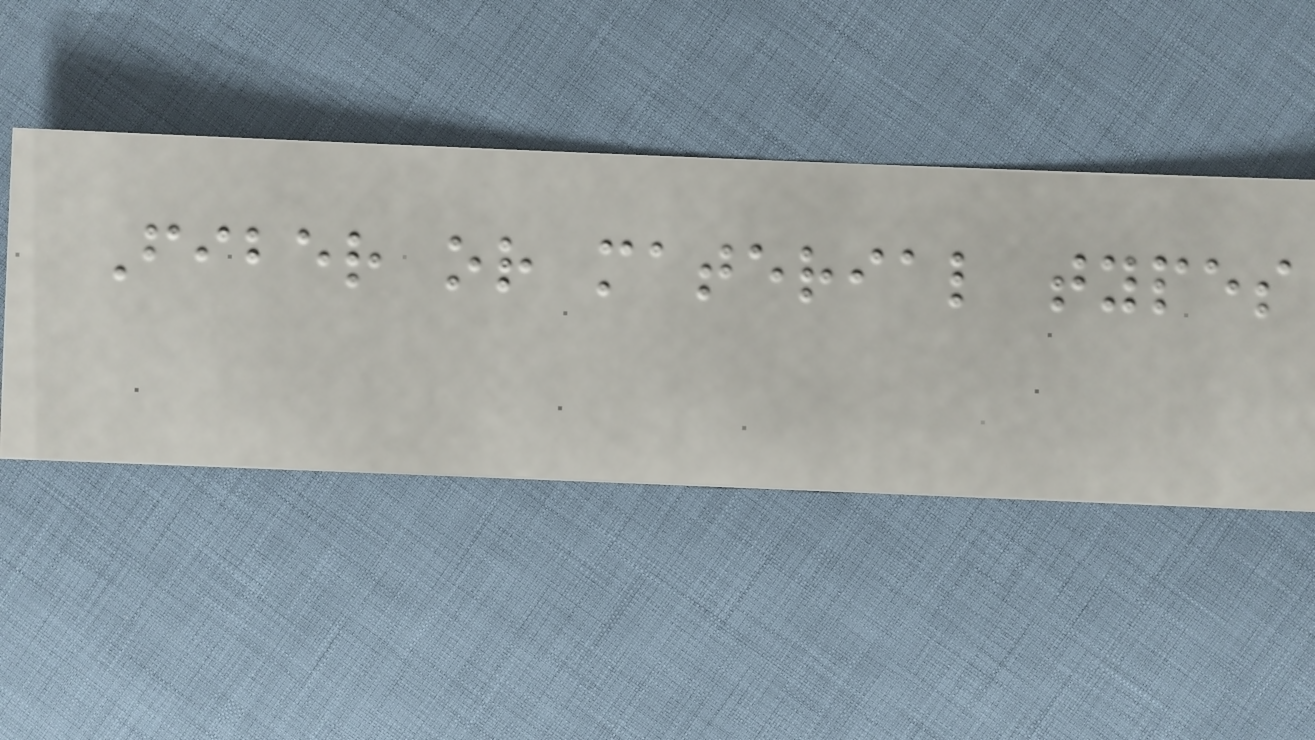Fiber or material types
